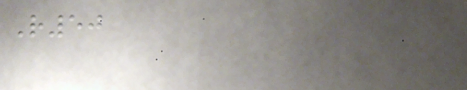R50
